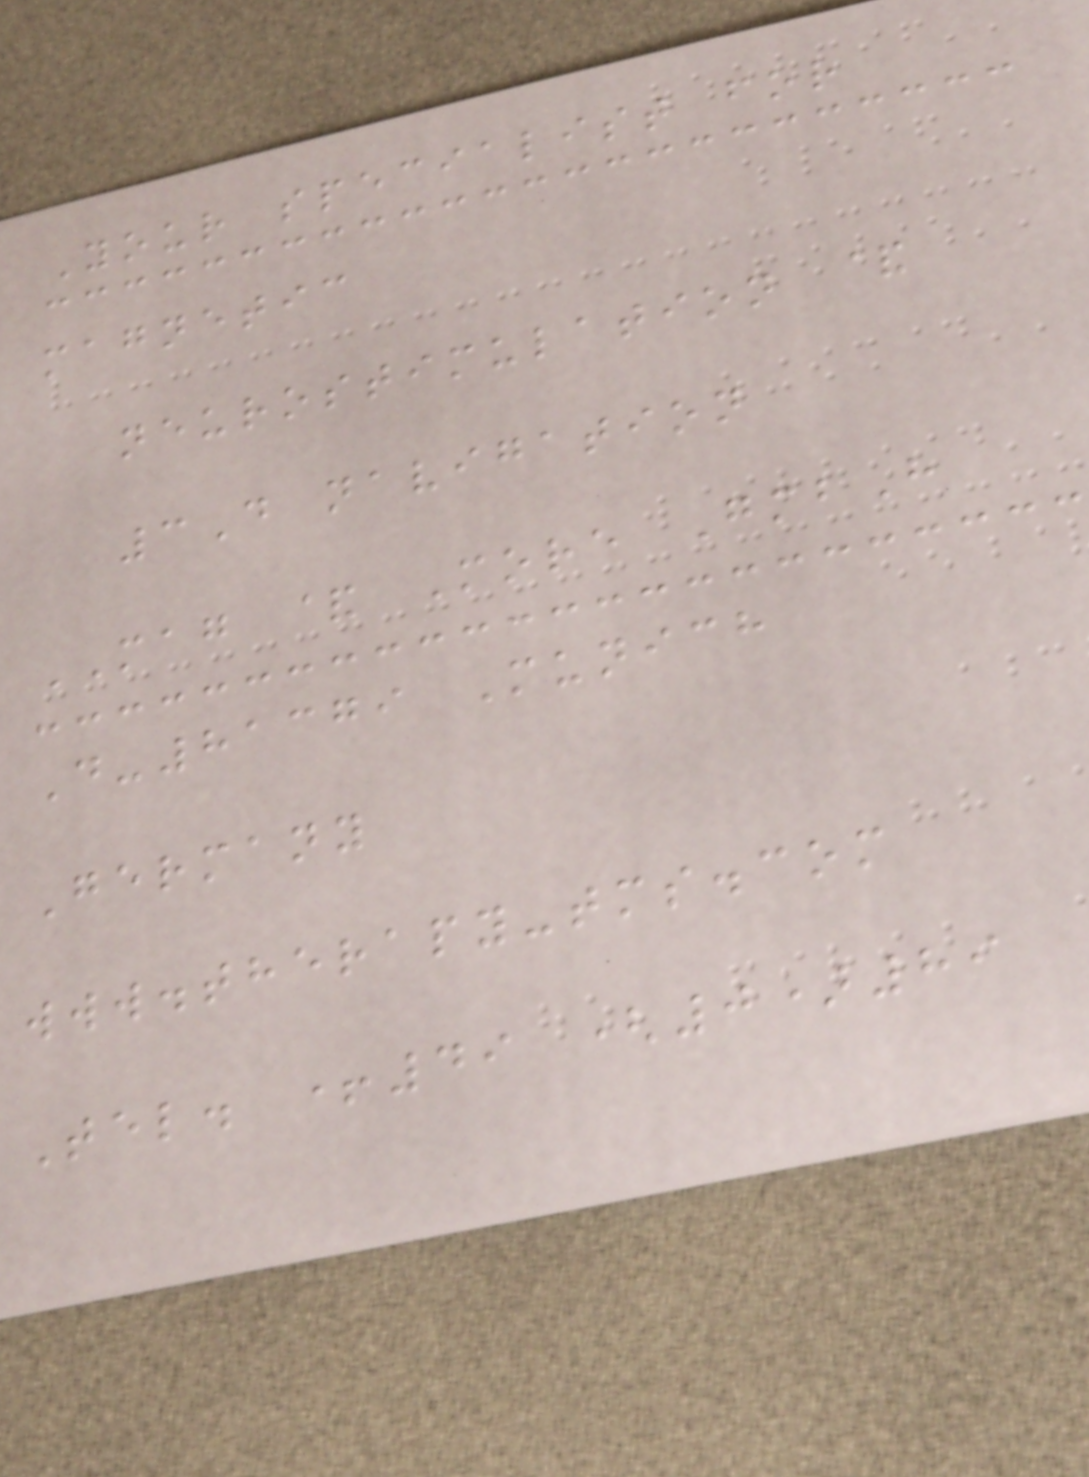Your specialist for
magnetic
neurostimulation &
3D navigation
MAG & More GmbH
D-81379 Munich
Germany
www.therapy-tms.com
Tel. +49 (0)89
